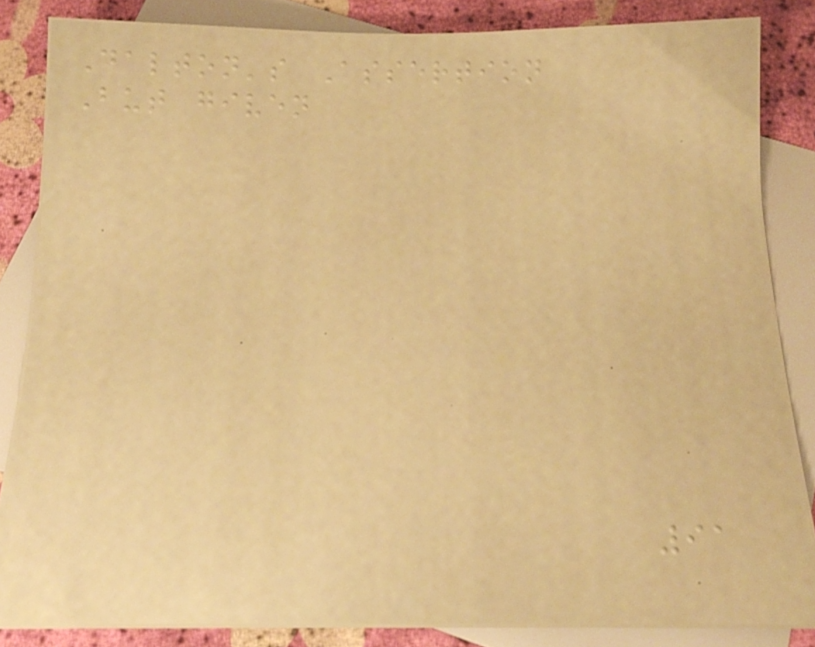Dalton's Assertion
But given
91
